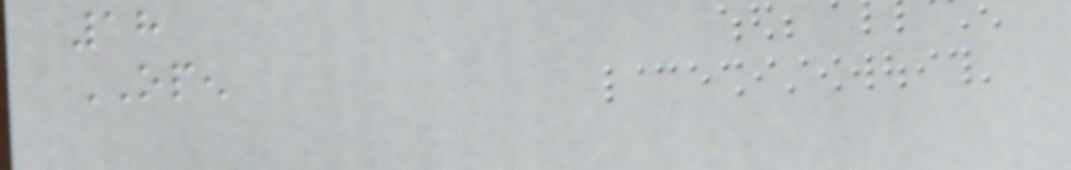18
OPEN
